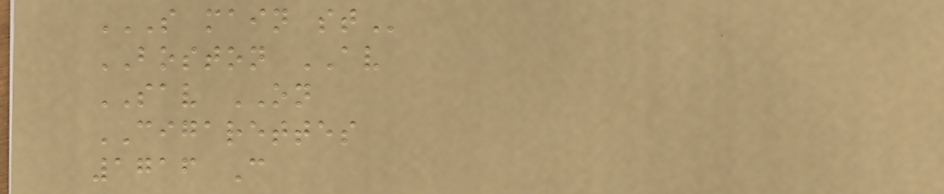S MAIN ST
BOSTON AV
SAV ON
CIGARETTES
1716 C
